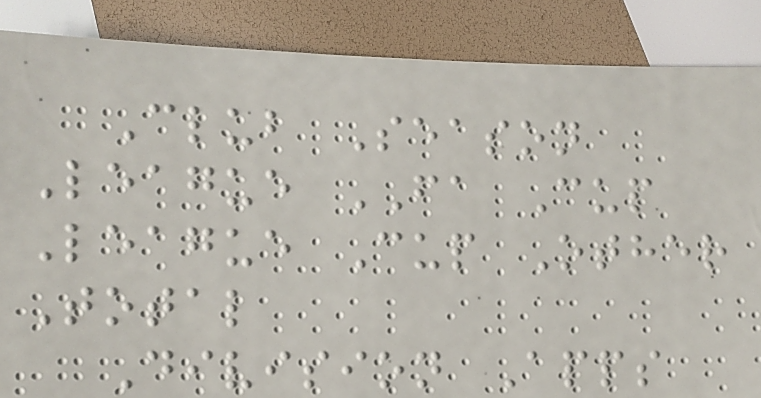Club Season
League FA Cup
League Cup Other
Total
Division Apps
